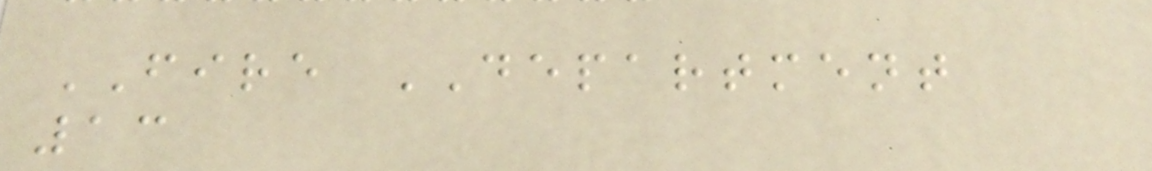FIRE DEPARTMENT
13
